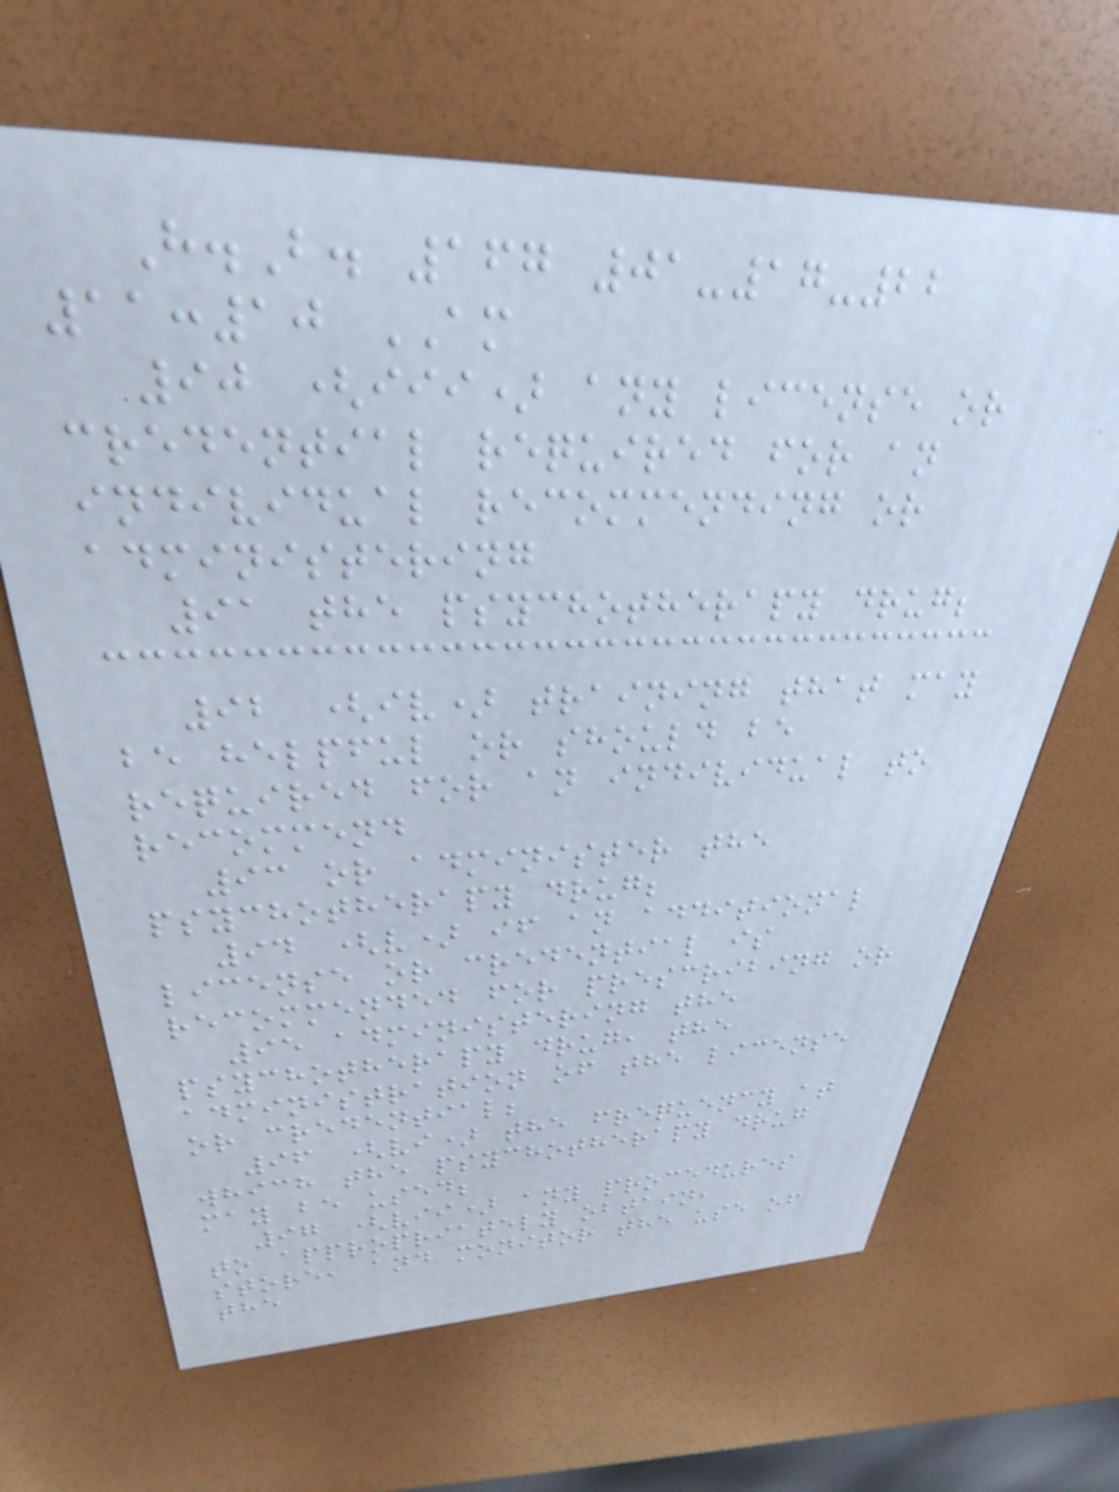H.B. 167 01-17-22
11:10 AM
90 (iii) any license or
credential required for an
individual recommending or
administering
91 the psychotherapy drug;
92 (iv) training that may
be helpful or should be
required for an individual to
recommend
93 or administer the
psychotherapy drug;
94 (v) if an additional
license or credential is
recommended for prescribing or
95 administering the
psychotherapy drug, the
administration of the license
or credential;
96 (vi) the frequency at
which the psychotherapy drug
may be used;
97 (vii) any procedures
to appropriately obtain,
store, and monitor the use of
the
